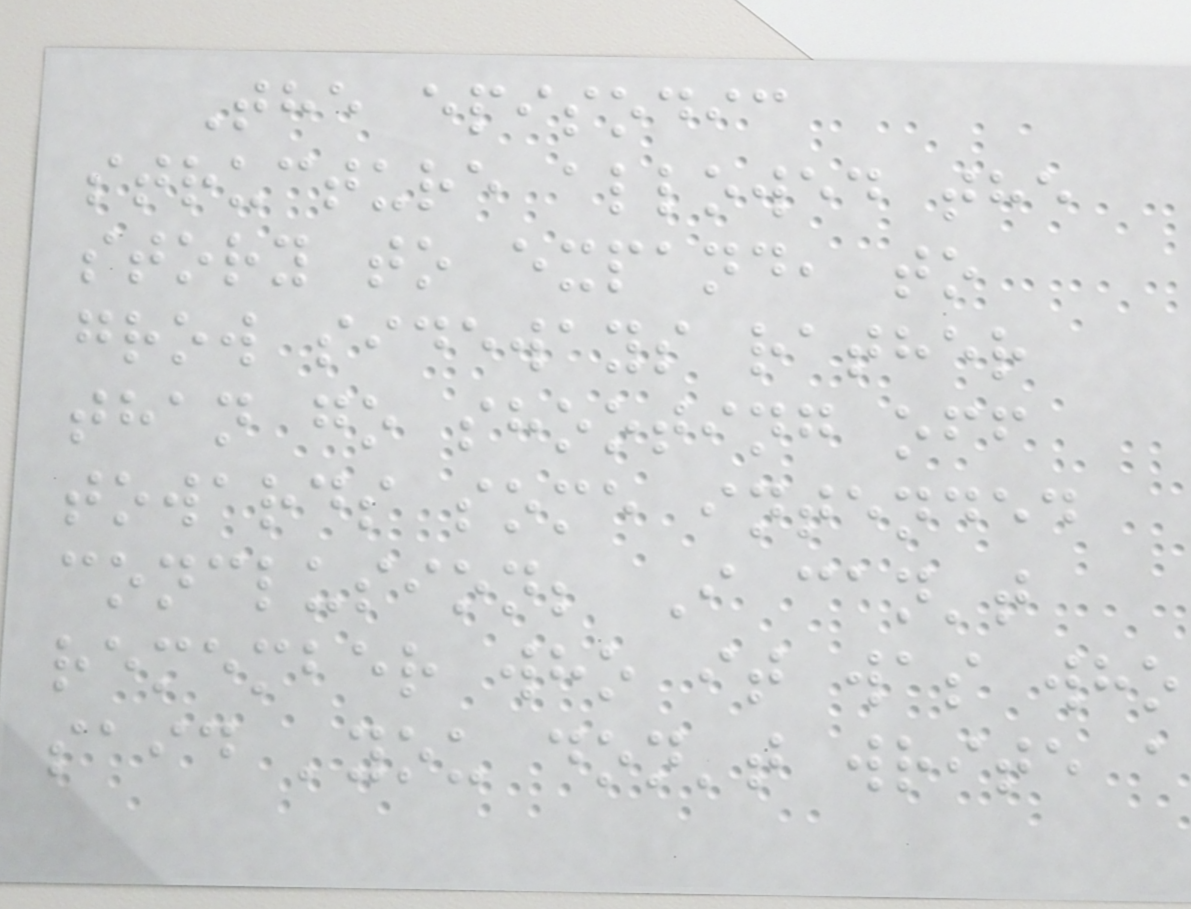The episodic
structure allowed the
story to expand, to
grow sideways rather
than go shooting off
towards some intended
conclusion; I can't
remember who it was who
said 'you don't write a
